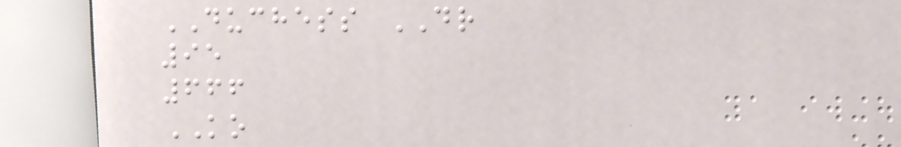DUCHESS DR
95
666
KO
